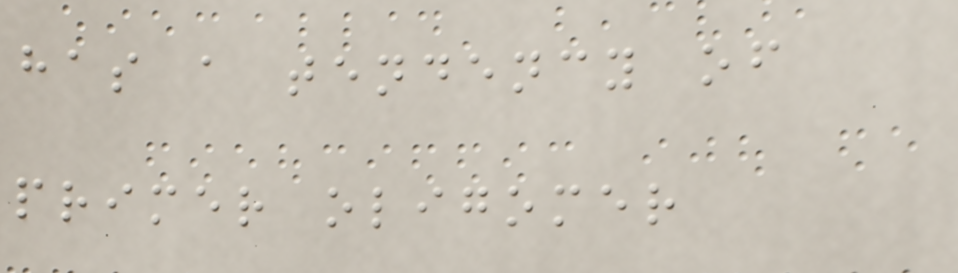has a tendency of
primer oligomer
